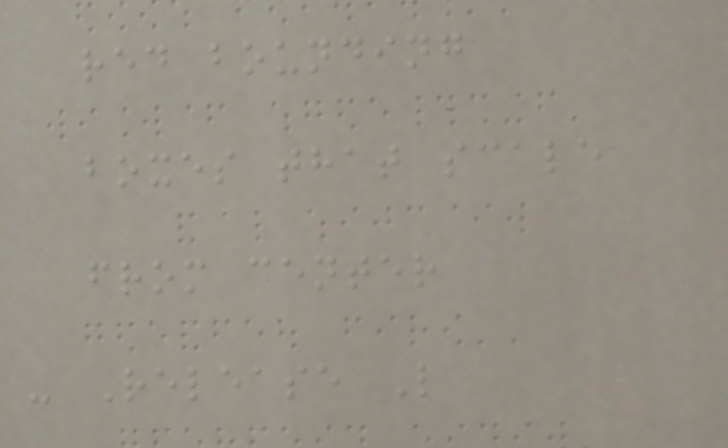red bounding
boxes that scale
from center
- Release L
